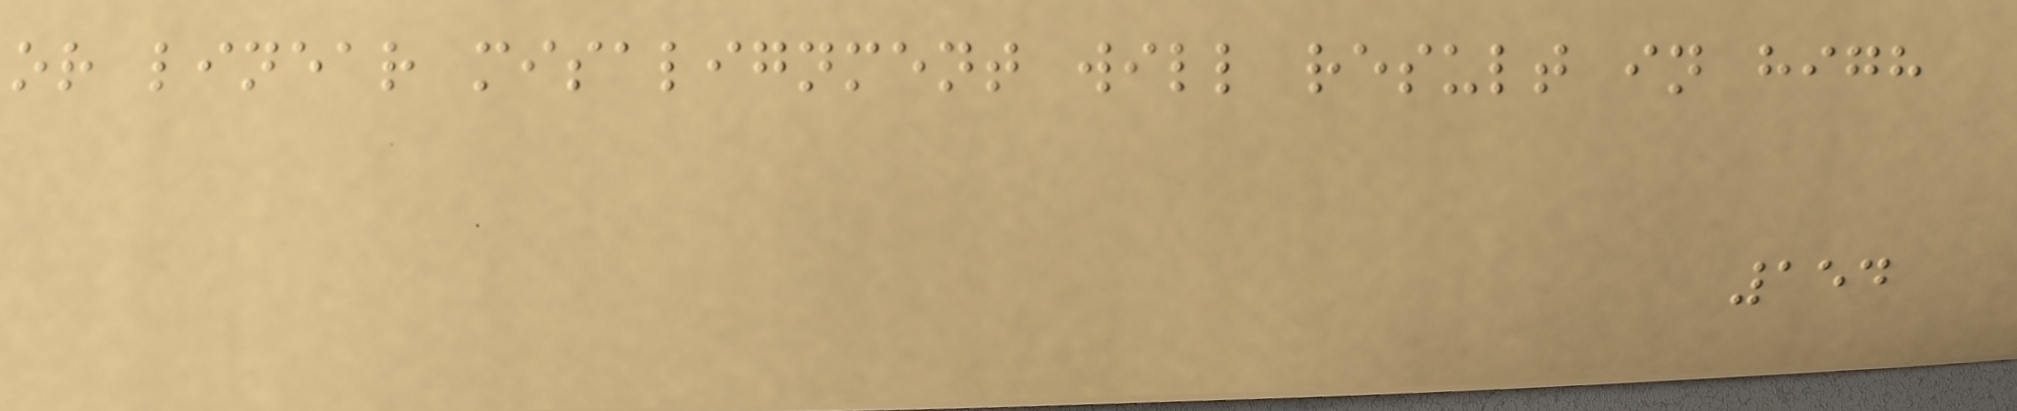or linear misalignment will result in high
154
